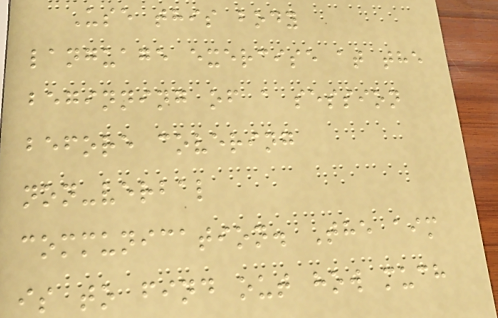Use this body
language exercise at the
beginning of a session
before covering
non-verbal
communication. The aim
is to find out how much
